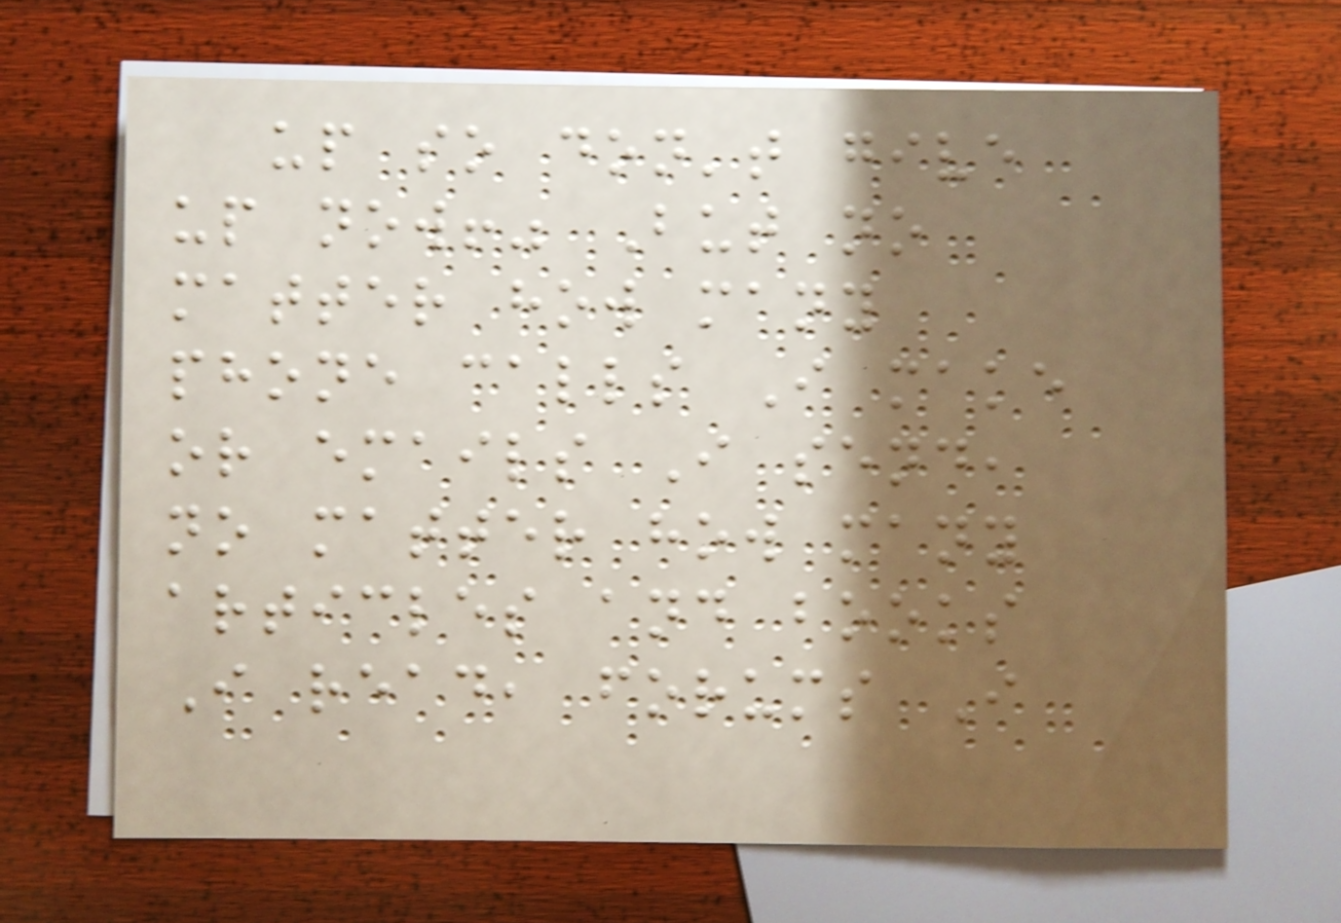up so don't give
up now!" But no
matter how many
phone calls I make
or emails I send,
no matter how many
articles and books
I read, forums I
